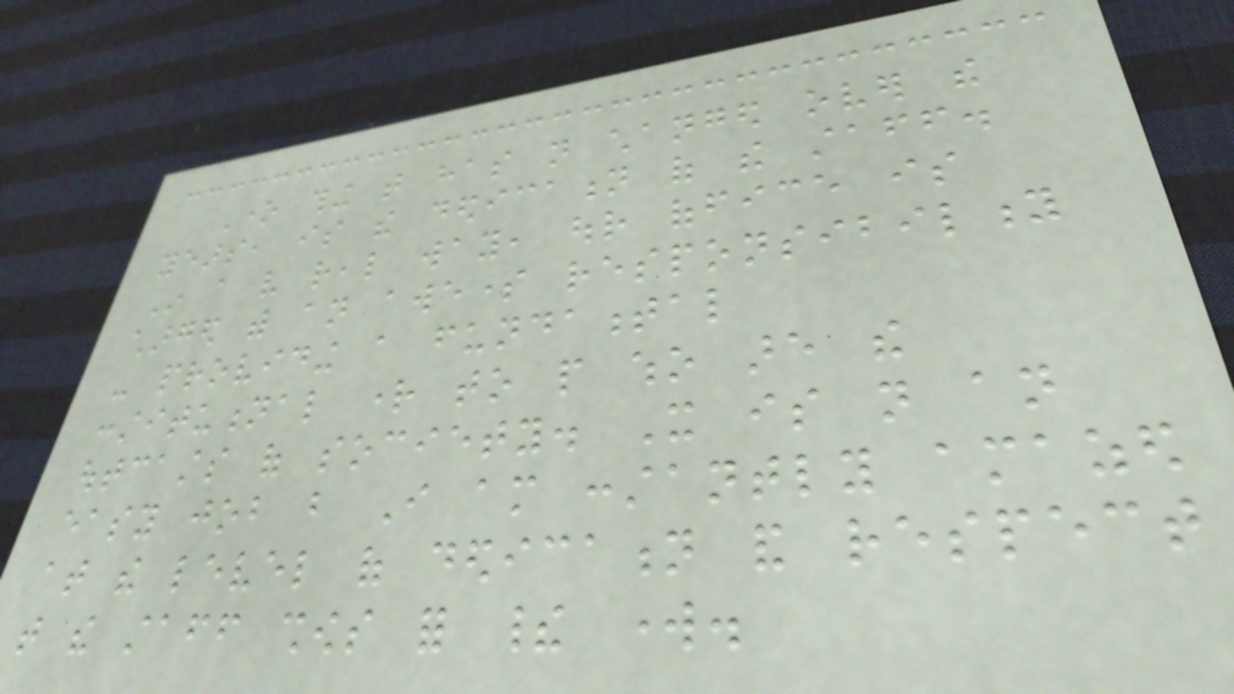One thing that has not changed over the
years, is the dedication of the staff.
In a very real way, our office is
charged with an awesome responsibility
- providing a fundamental
constitutional right to people who are the
outcasts of society. It is not an
easy job but I am constantly amazed
at the level of dedication and respect
that the staff shows for their work.
